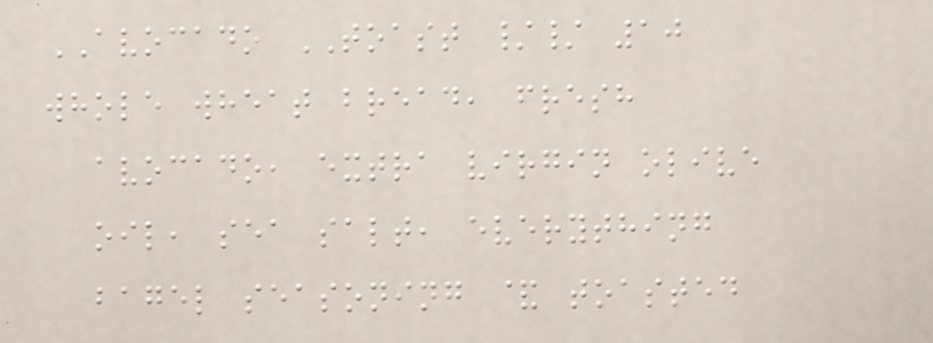AVOCADO TOAST // 10
whole wheat bread, fresh
avocado, extra virgin olive
oil, sea salt, everything
bagel seasoning & toasted
